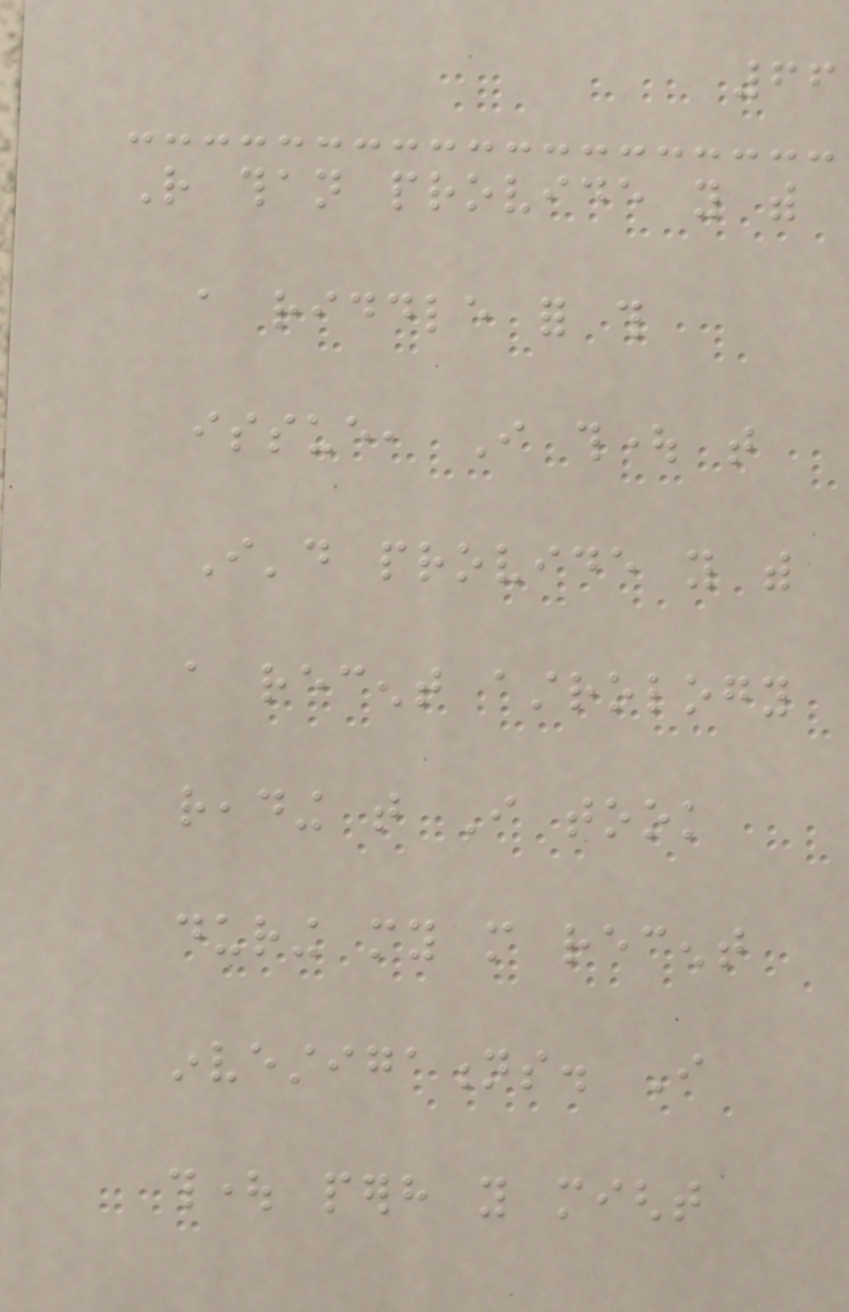66
Rather than provide you with
a riddle for this
issue, I thought that
I'd provide you with
a recent astrology
reading that I took
during my more recent
investigations. I
thought perhaps you might
